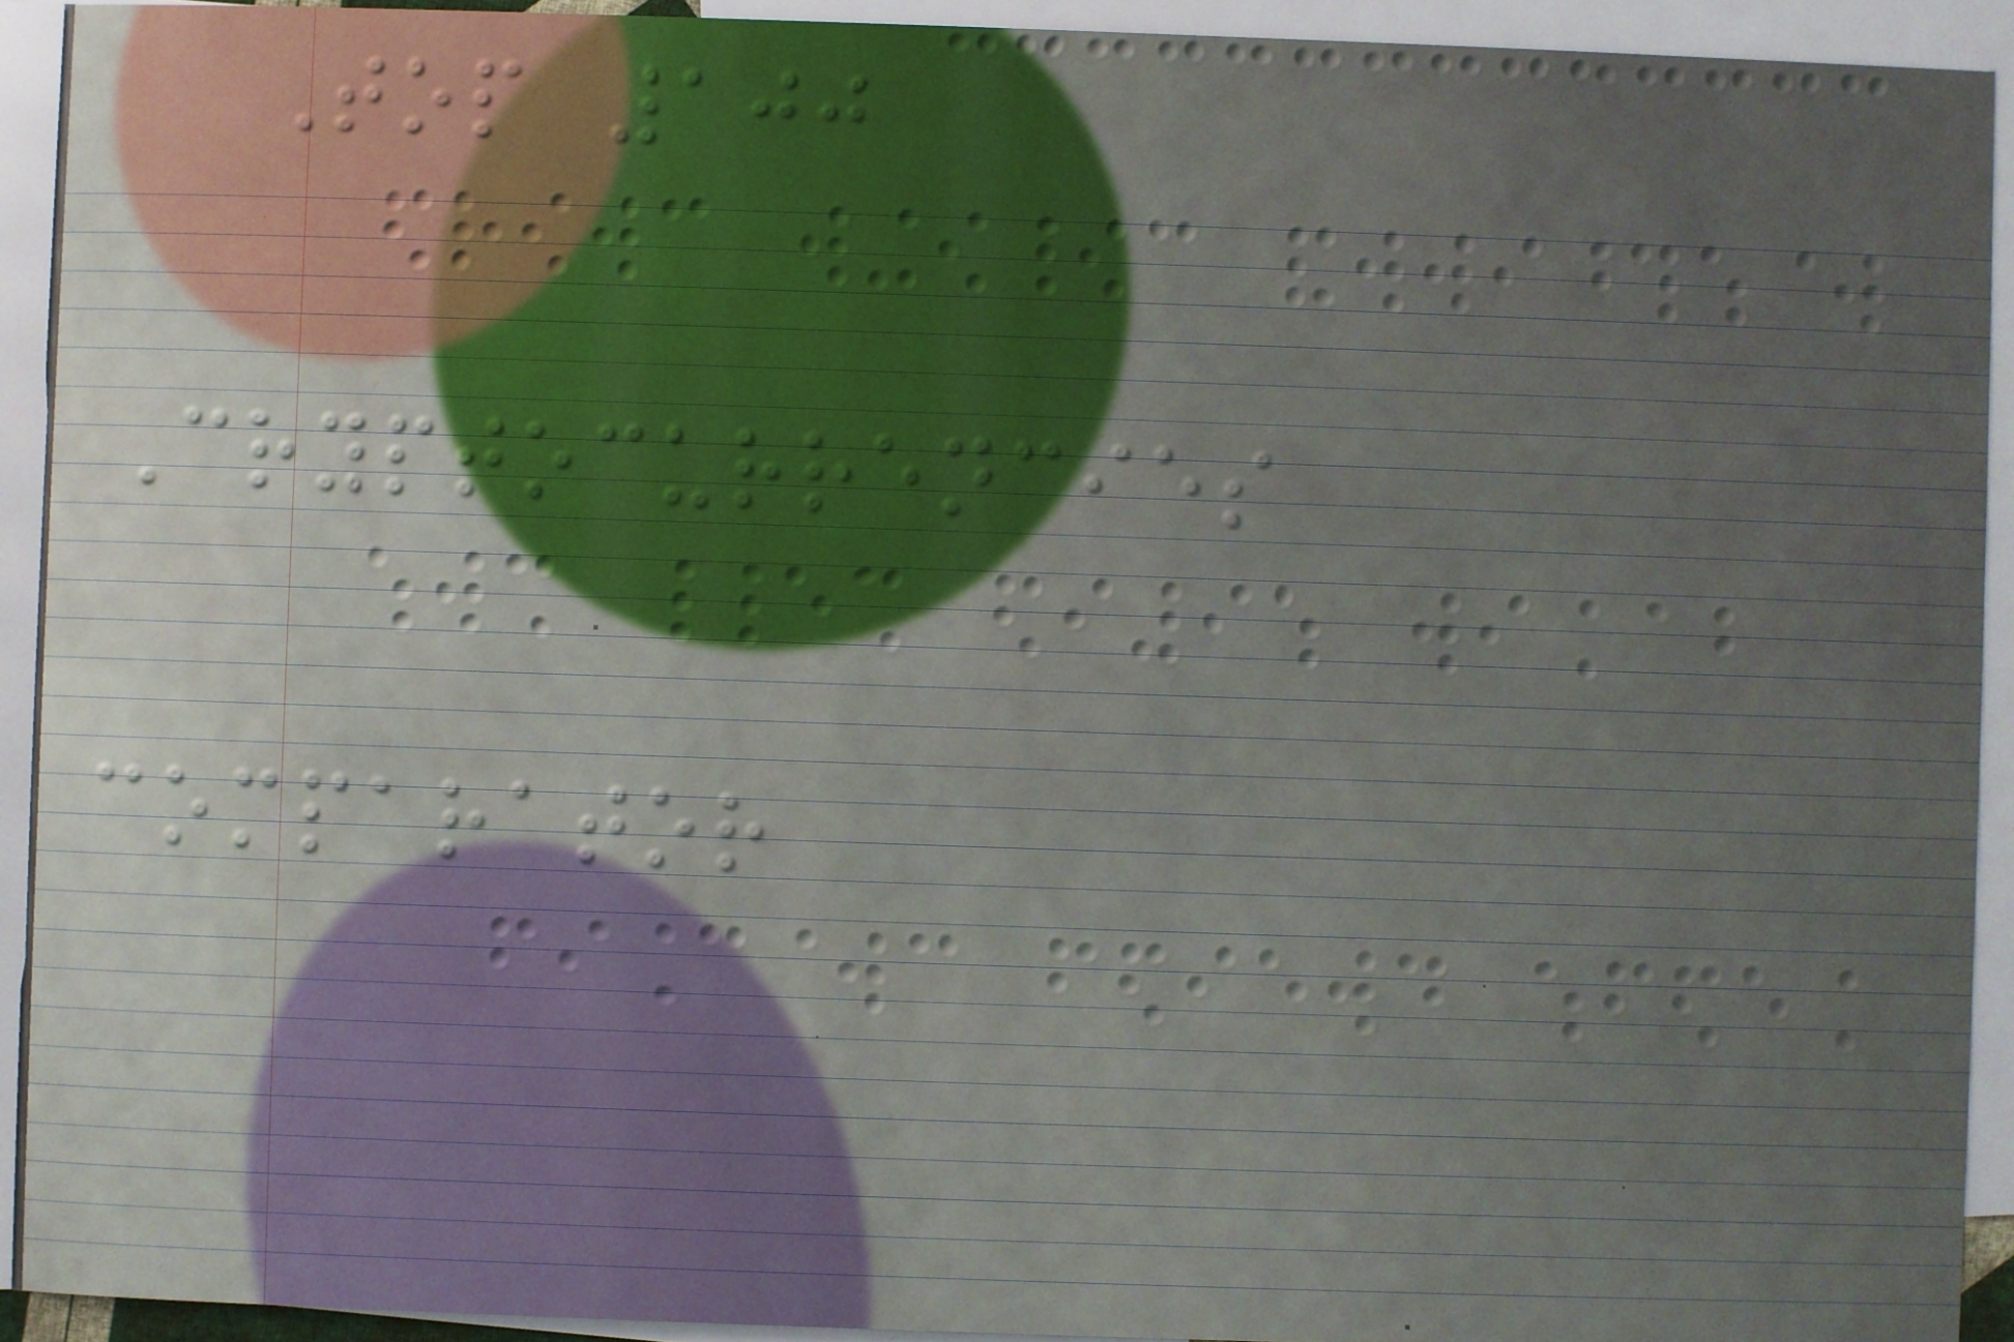Top 100
Cryptocurrencies
comparator
